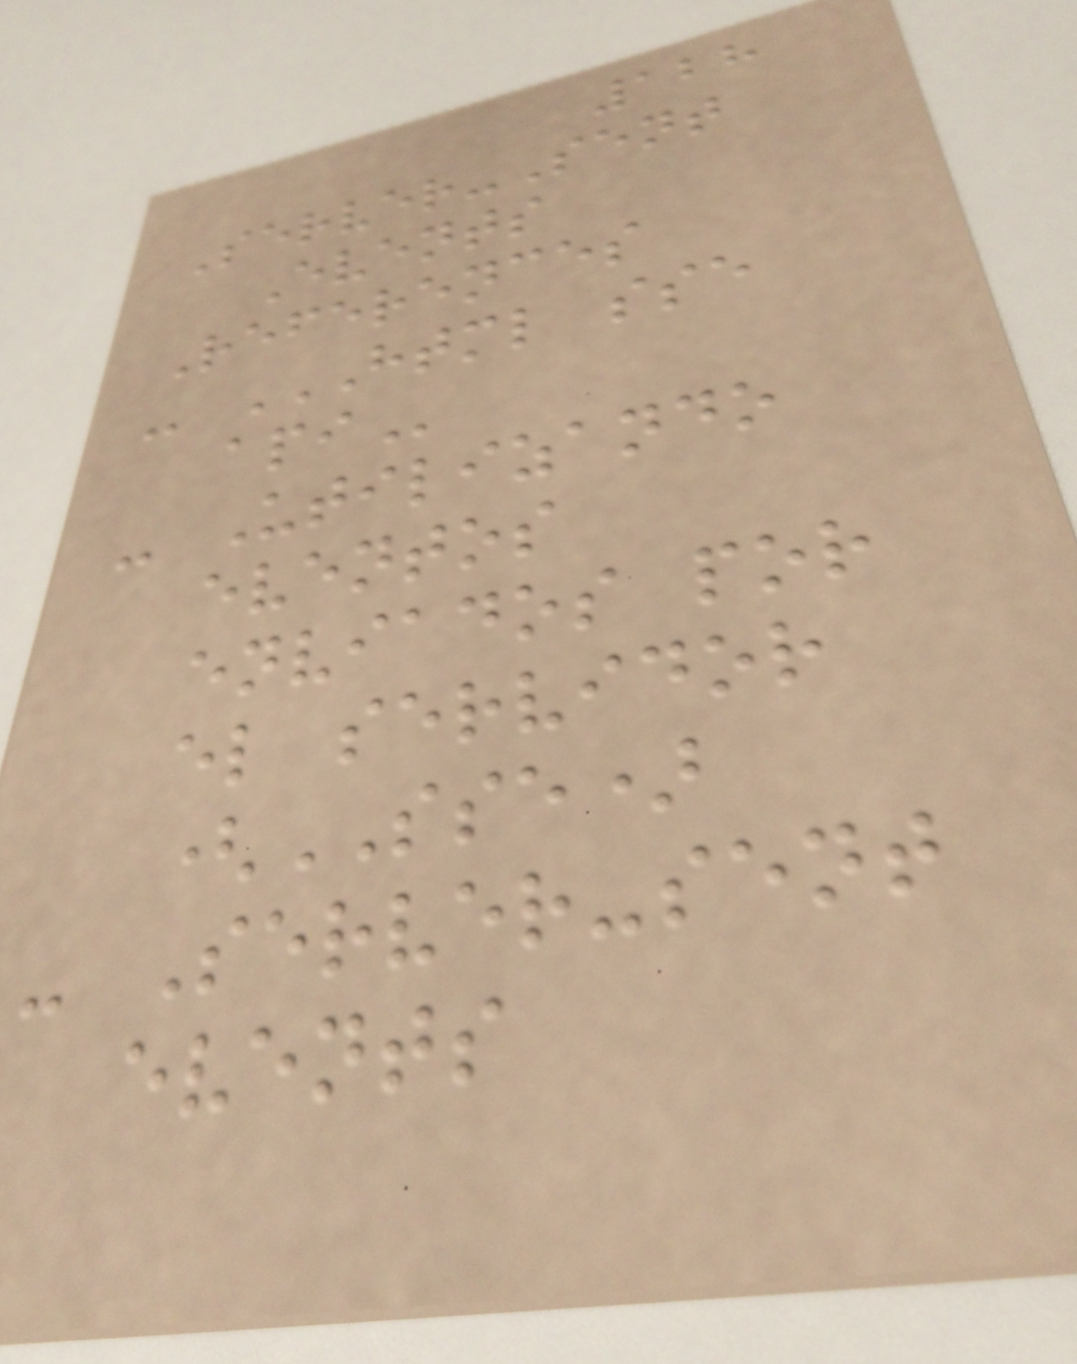128
Server-Sent
Events
References
- HTML SSE
API
- Utilizando
eventos
enviados por
el servidor
(SSE)
- Server-sent
events
